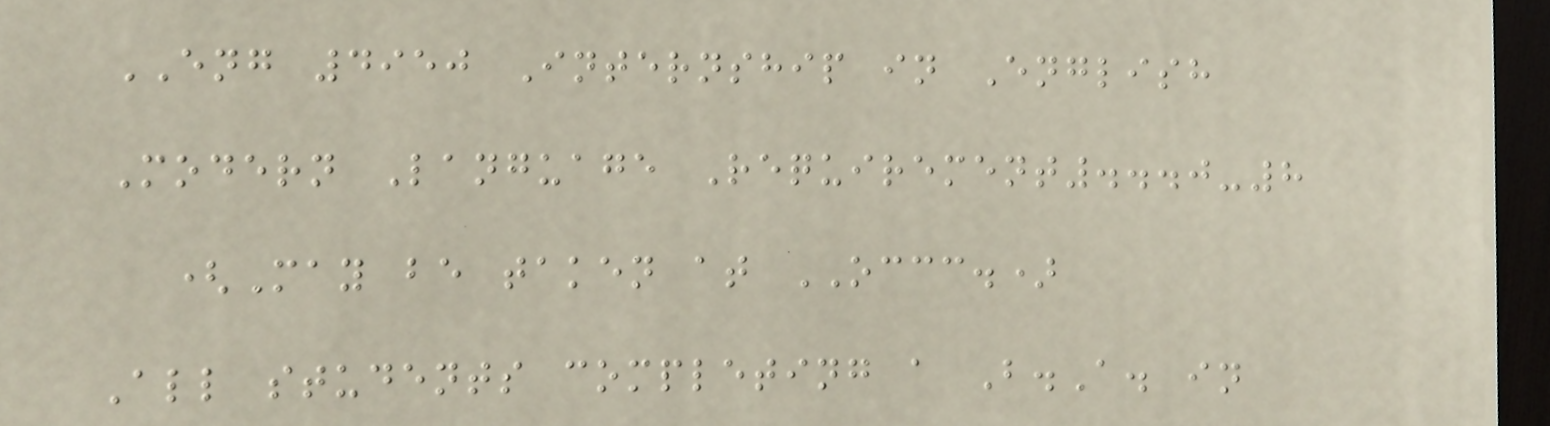ENG 4950 Internship in English
Modern Language Requirement...0-8
(May be taken at OCCC.)
All students completing a B.A. in
